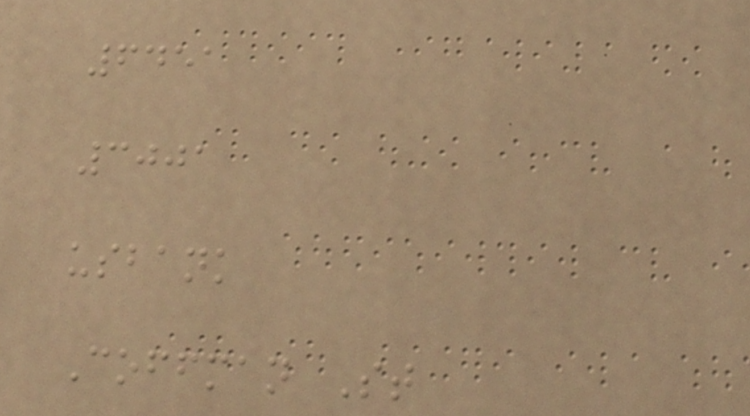6451
3001
usbank
Coffman St
